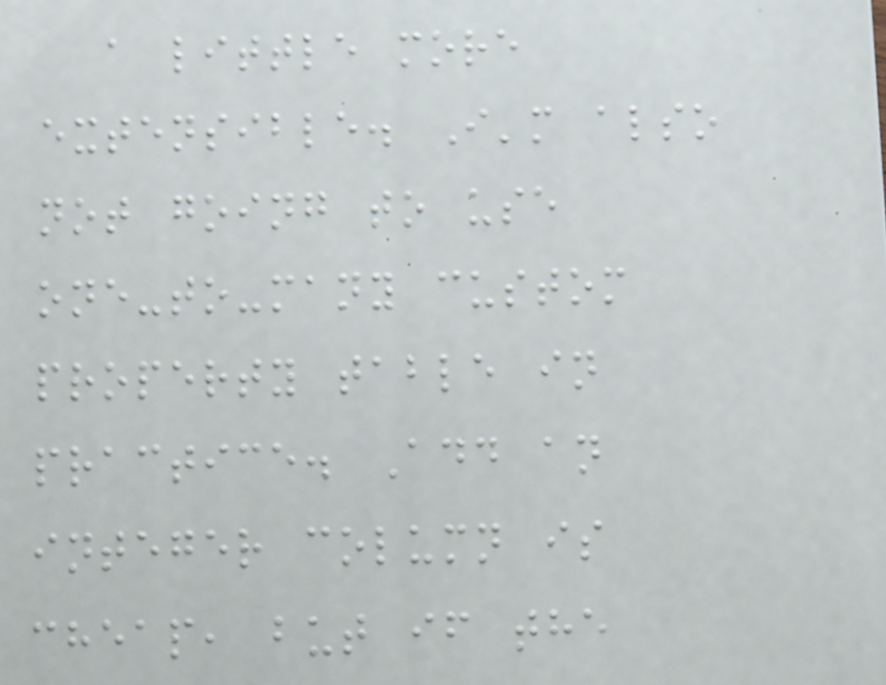a little more
extensible. I'm also
not going to use
one-to-many custom
property table in
practice. Add an
integer column is
cheap, but if the
